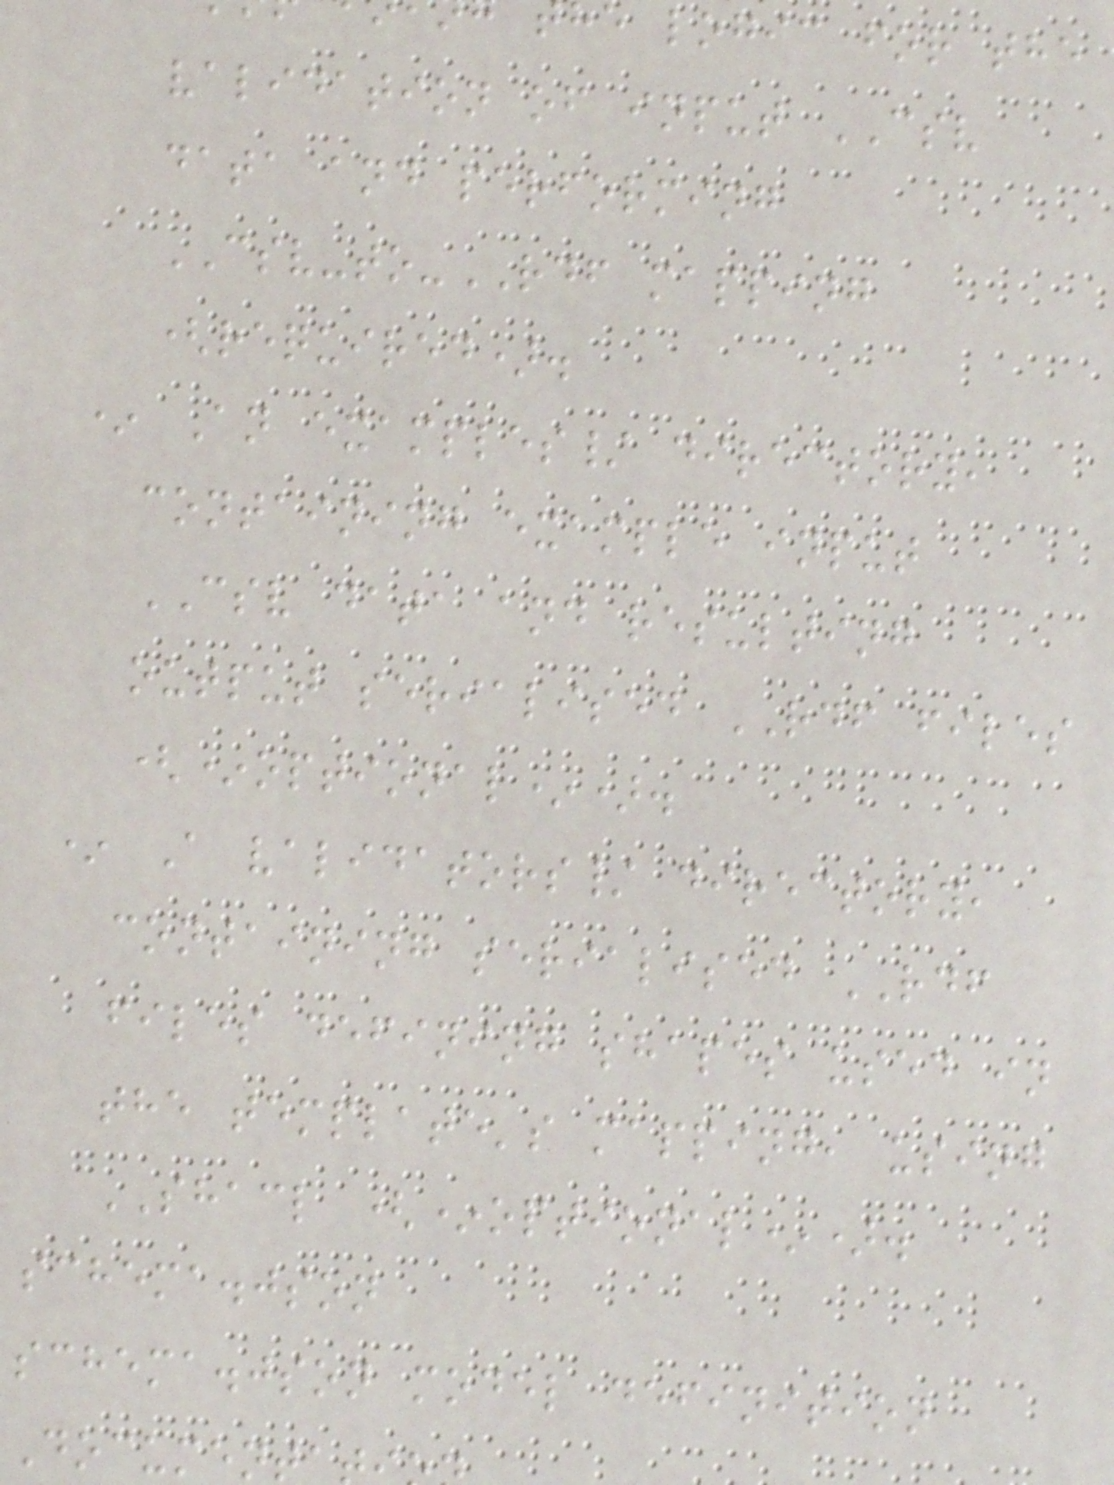he logic for the
validation of input CSV
data and performing
CSV-to-RDF mapping
(required).
* An examples/ directory,
containing example input
CSV data and resulting
output serialised RDF files
(*optional*).
* A validators/ directory,
containing serialised RDF
files defining shapes used in
the template's mapping, using
SHACL (*optional*).
schema.json
schema.json model definition
Document
